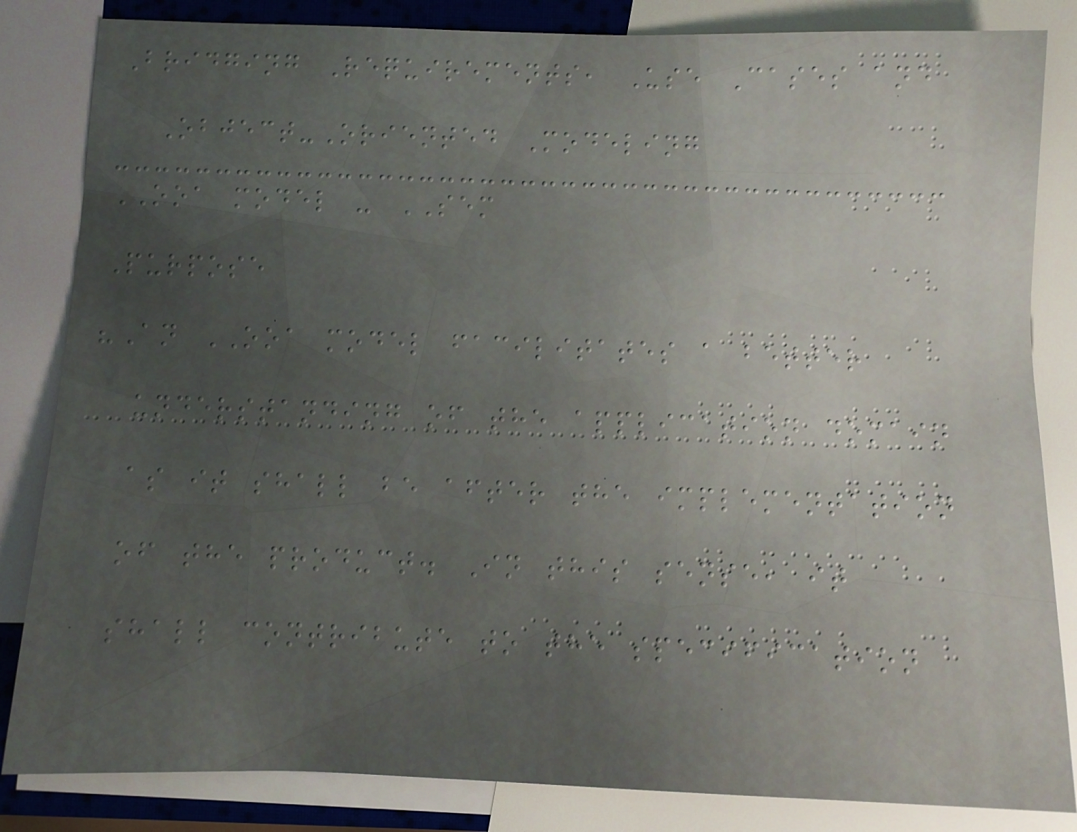Bridging Requirements, Use Cases and
Object-Oriented Modeling
OOA model - SEM
Purpose
"An OOA model facilitates a better
understanding of the application domain
as it shall be after the implementation
of the product. In this sense, it
shall contribute to the specification
